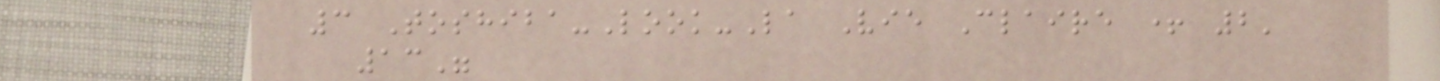3 Toshiba-Look-La Vie Claire + 2'
13"
